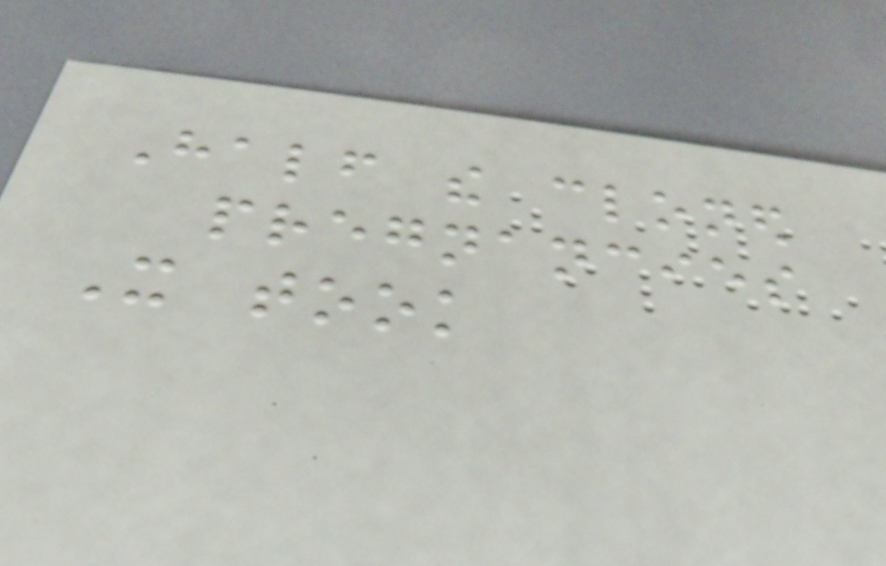Half the cloned
pregnancies
It took
